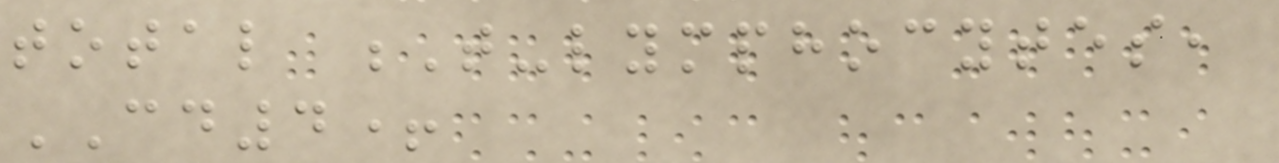total T-lymphocytes,
CD4+
